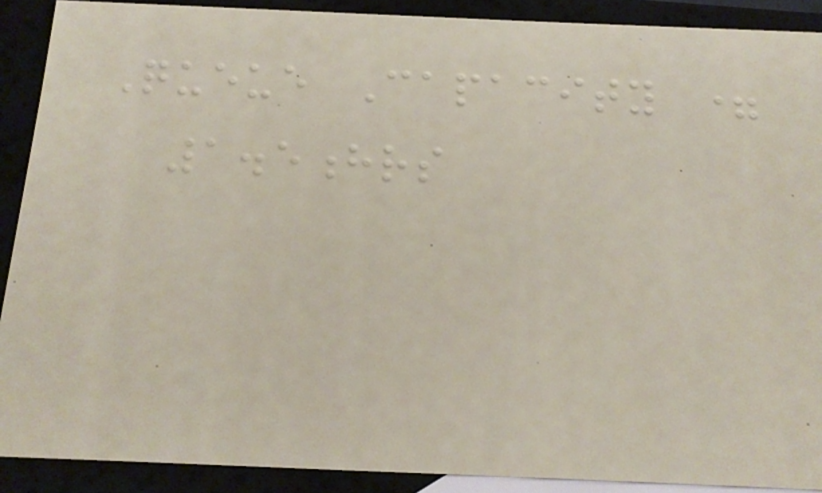Queue Capacity =
1.5hrs
